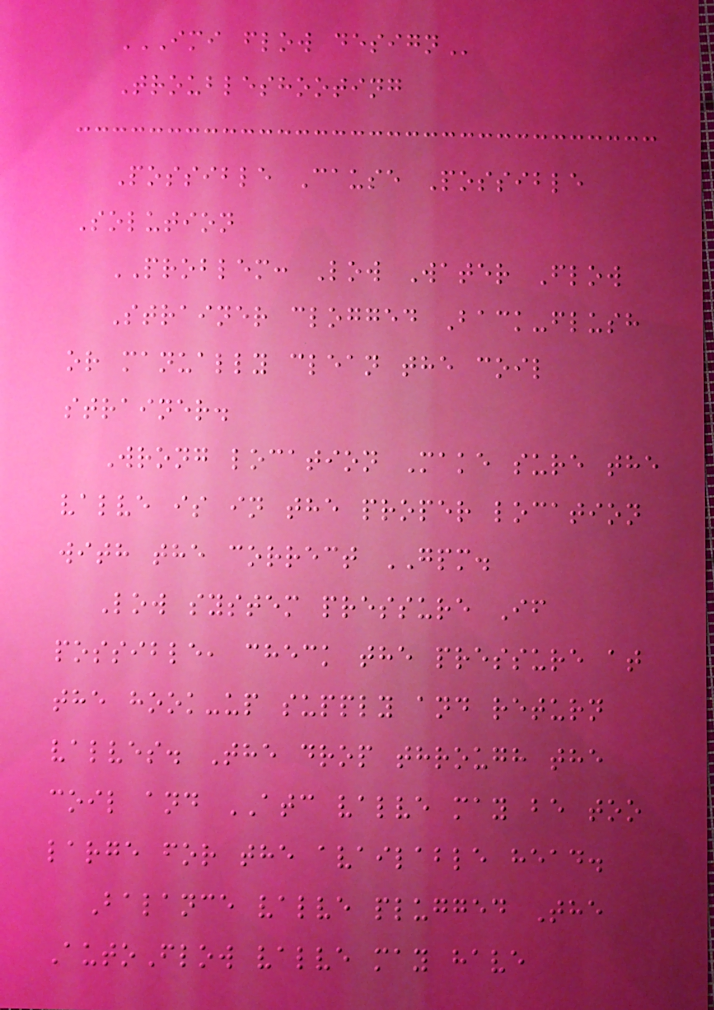IMI FLOW DESIGN
Troubleshooting
Possible Cause Possible
Solution
PROBLEM: Low Water Flow
Strainer clogged Back-flush
or manually clean the coil
strainer.
Wrong location Make sure the
valve is in the proper location
with the correct GPM.
Low system pressure If
possible, check the pressure at
the hook-up supply and return
valves. The drop through the
coil and ATC valve may be too
large for the available head.
Balance valve plugged The
AutoFlow valve may have
